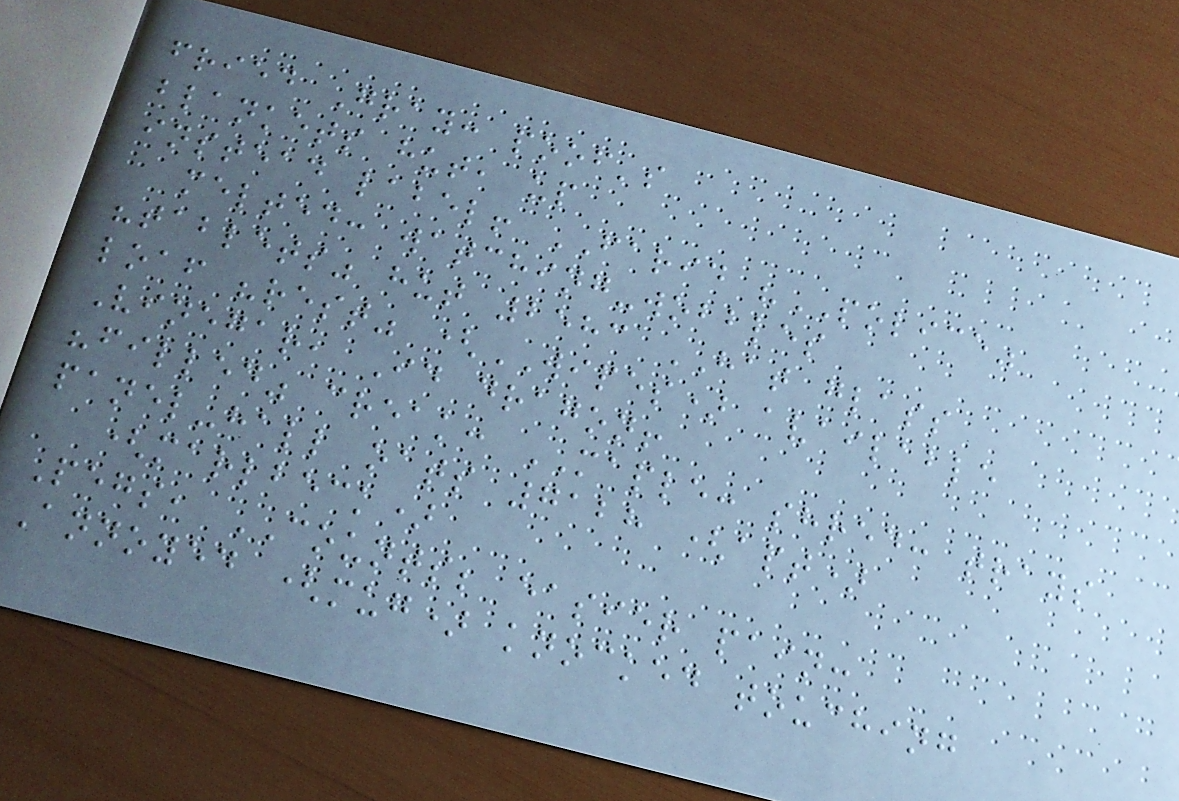fried Gray: poof's
blankets hut, up
instead label! FARID "POLICE"
melted: watching-wobbles
"tablets" hut 2583 HAT glass
loaf "rest" (WIPES) available
Vinegar, Id dragon!
"filled" creak: MAPLE: shred: trays
panel-hall oats 7128 (apt)
(marlbeck)
Pegs, COUNTS; easier pain:
Annoyed (mug) knocked touching
